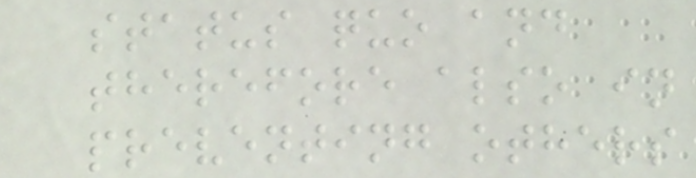status quo and
therefore also in
preventing others
